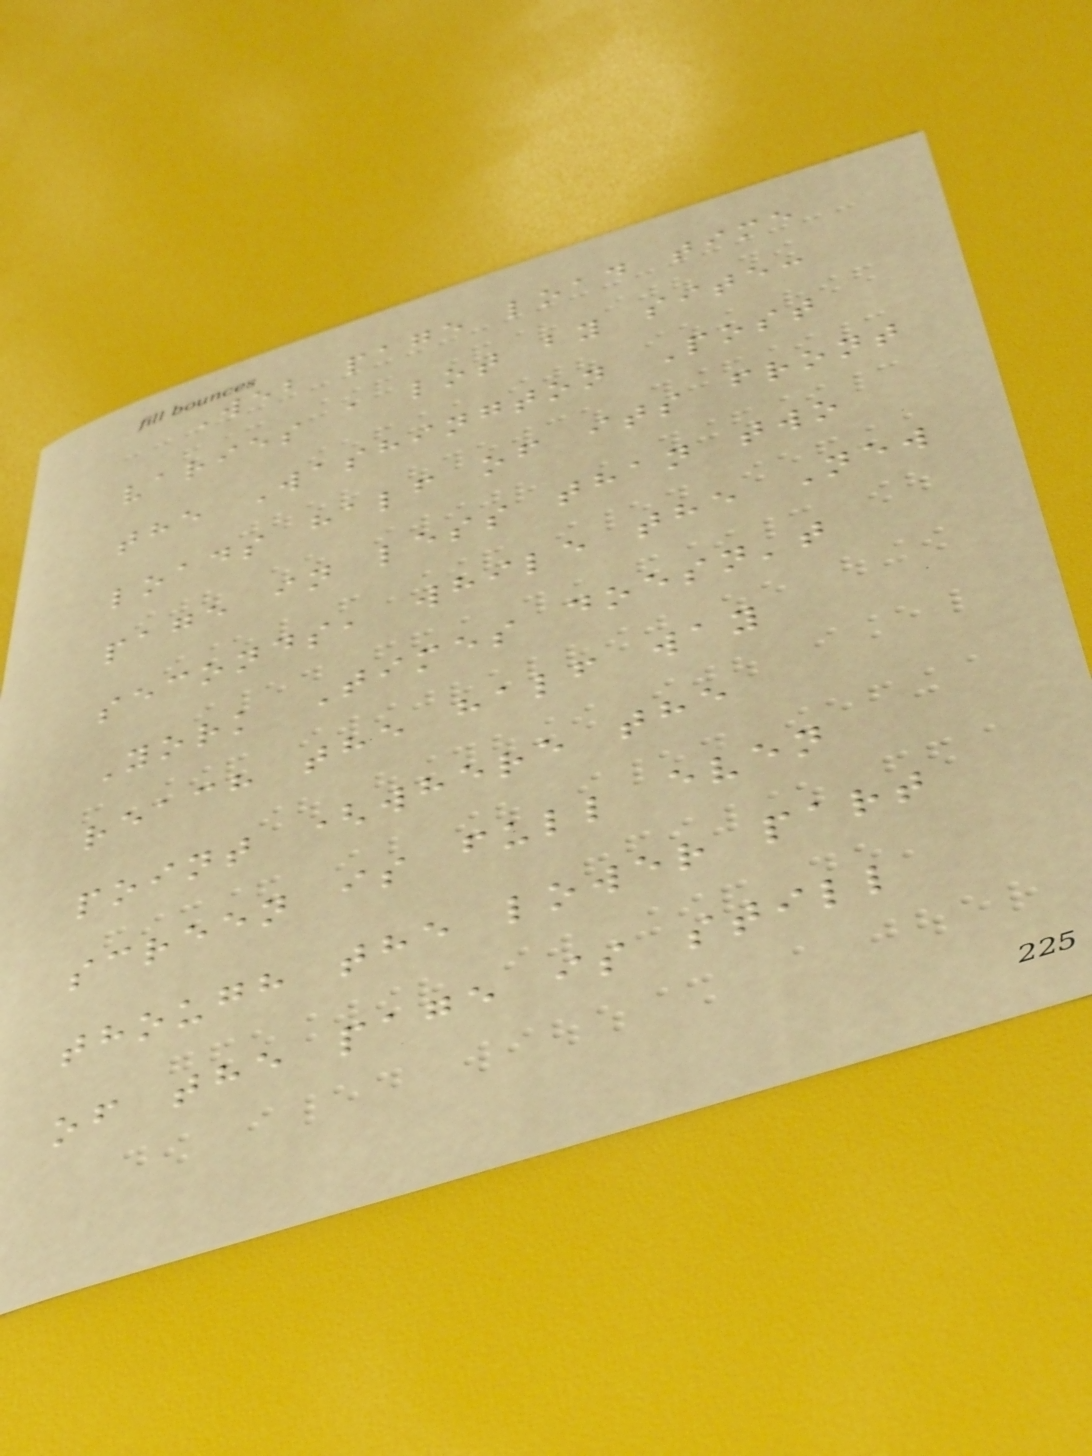Web page load time
varies a lot by site:
the Washington Post
loads half of its front
page in less than two
seconds, while the New
York Times doesn't
reach the half way
point (where the
screen is full even
though the lower part
of the page is still
